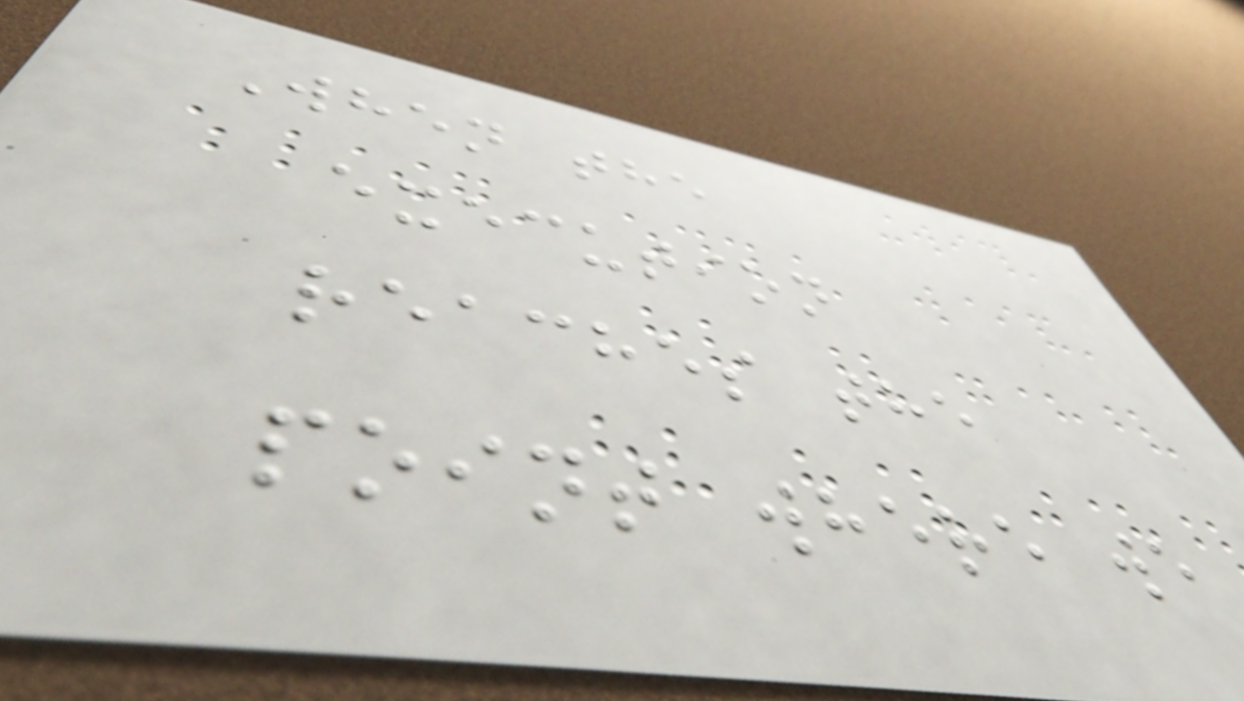When the
execution
reaches the
point where we
